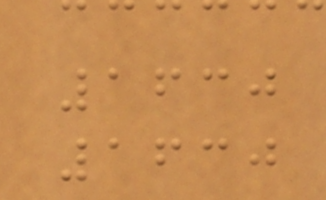1630
1630
